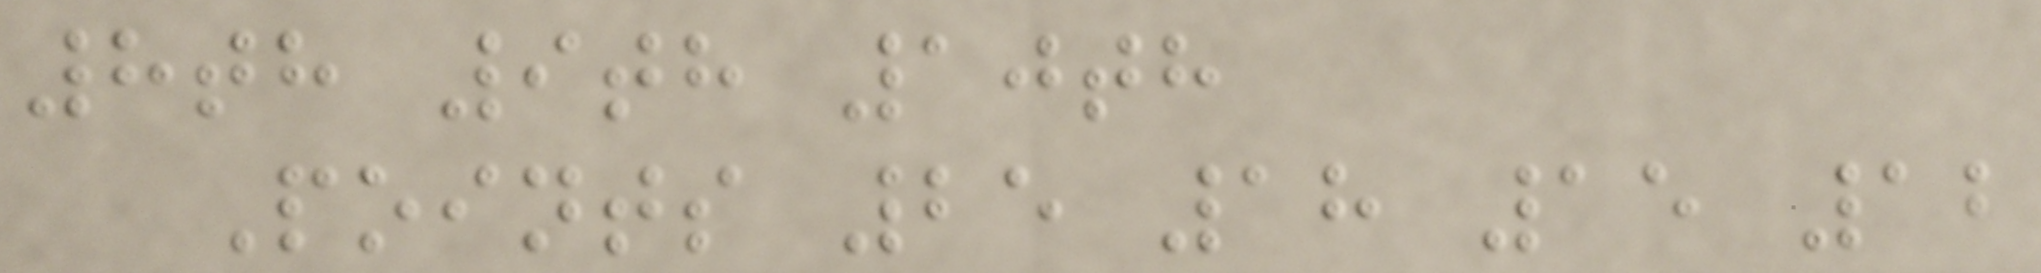8th 9th 10th
Points 25 18 15 12
